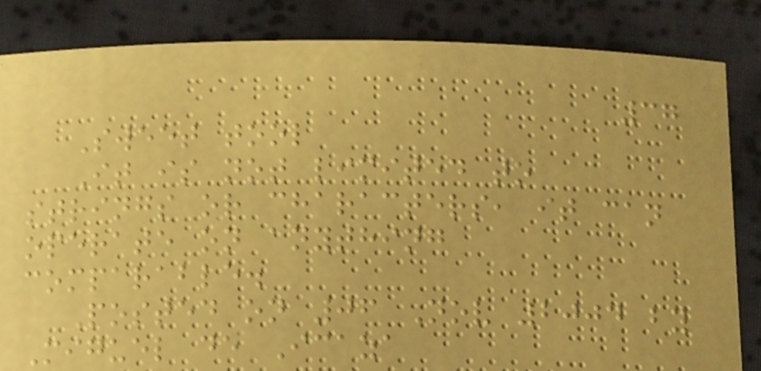37
Sweet tool
It is not limited to
strings or characters, it can
operate on anything
comparable.
Posted on 06 Nov 2004 by
Miguel de Icaza
